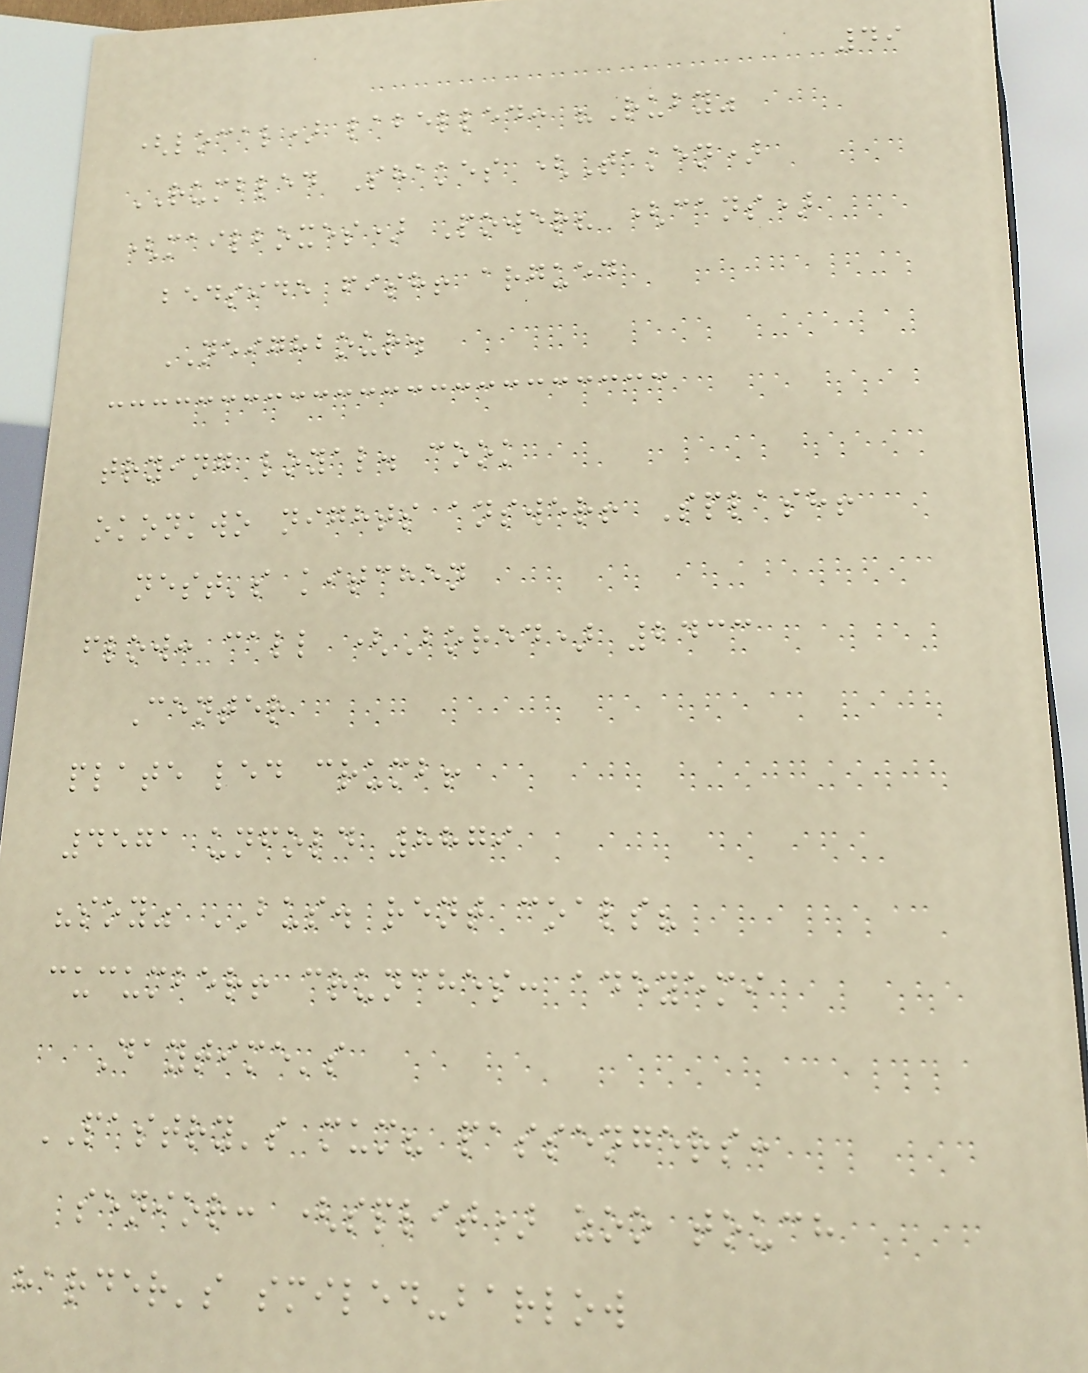49
(local) labelled: "Ruby"
RUMBLED Shakes (Taken)
(mailboxes) Power? (cans)
bedside fish! argued
NEIGHBOUR.
trying loyal. cook
okonkwo nights answer! Splash!
nest's kitchen
flow: call (Bored) 2433
Center
plate led crumb!
4571 unfold 8879
"soy" BUS. rent coals?
cucumber! crunches: adeyemi
Daytime's
PASTRY's mum? passengers:
senior: (split) zoo touch
harder's smiled-barlow
